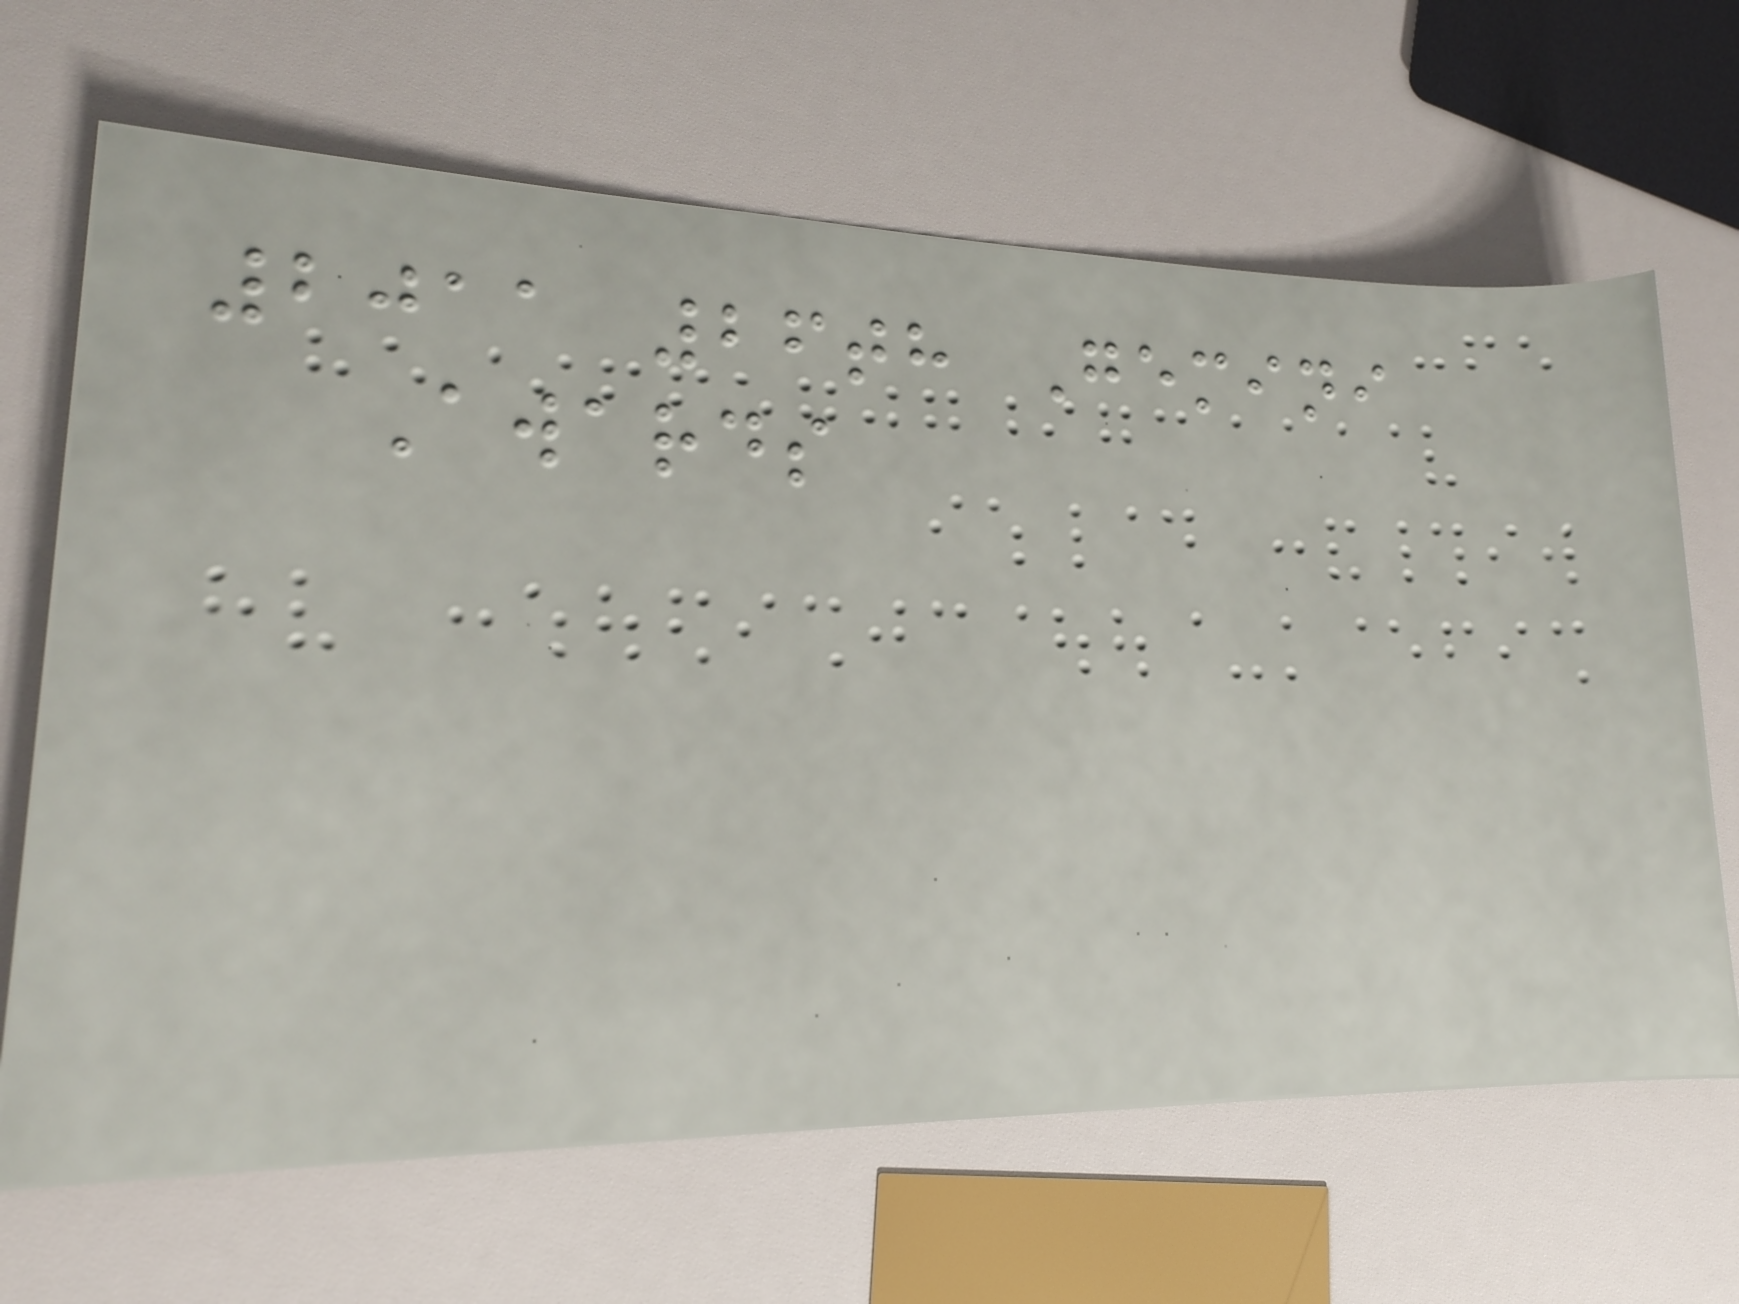2011 26th Gemini
Awards
